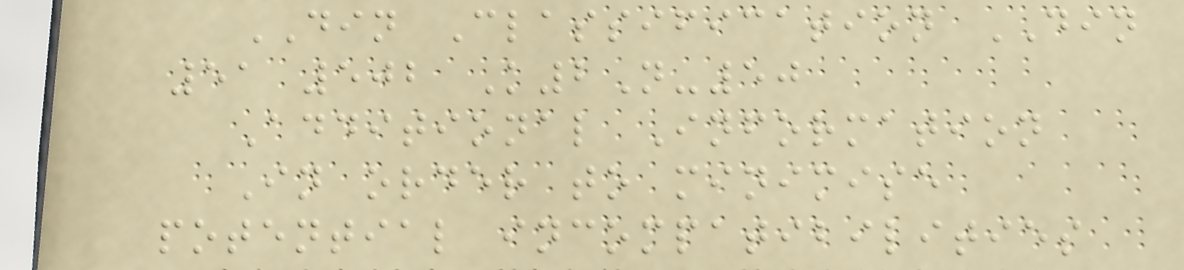DIN Classification DIN
51 502 K2N-50
Additional Information
In order to minimise
potential incompatibilities
